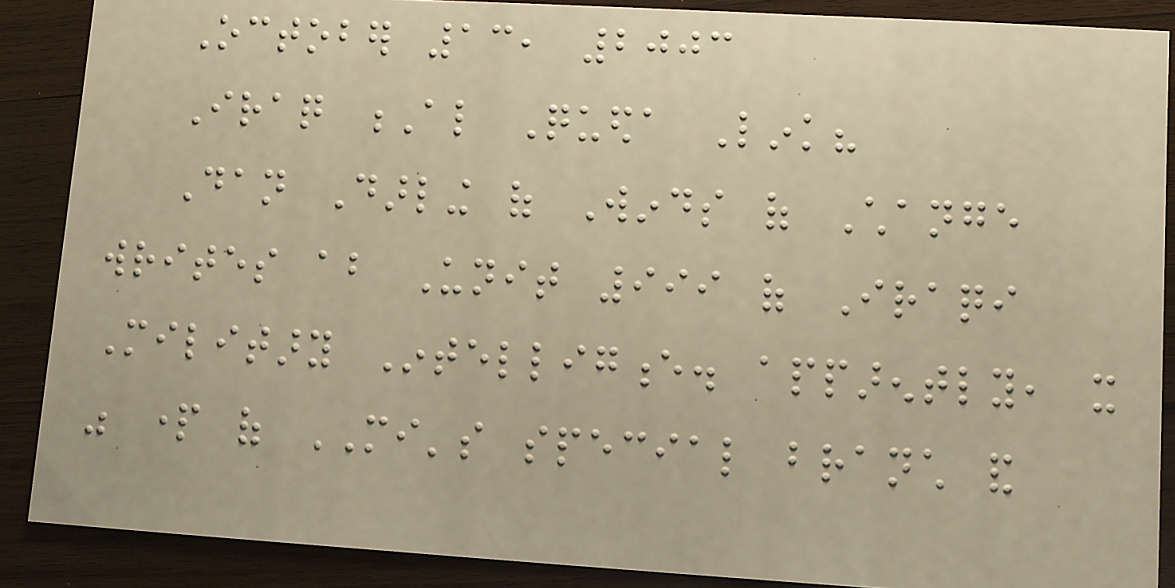October 13, 2003
Iraq Al Queda Link?
Dan Darling of Winds of Change
writes about Unit 999 of Iraqi
Military Intelligence. apparently, it
was part of MI's special branch and
